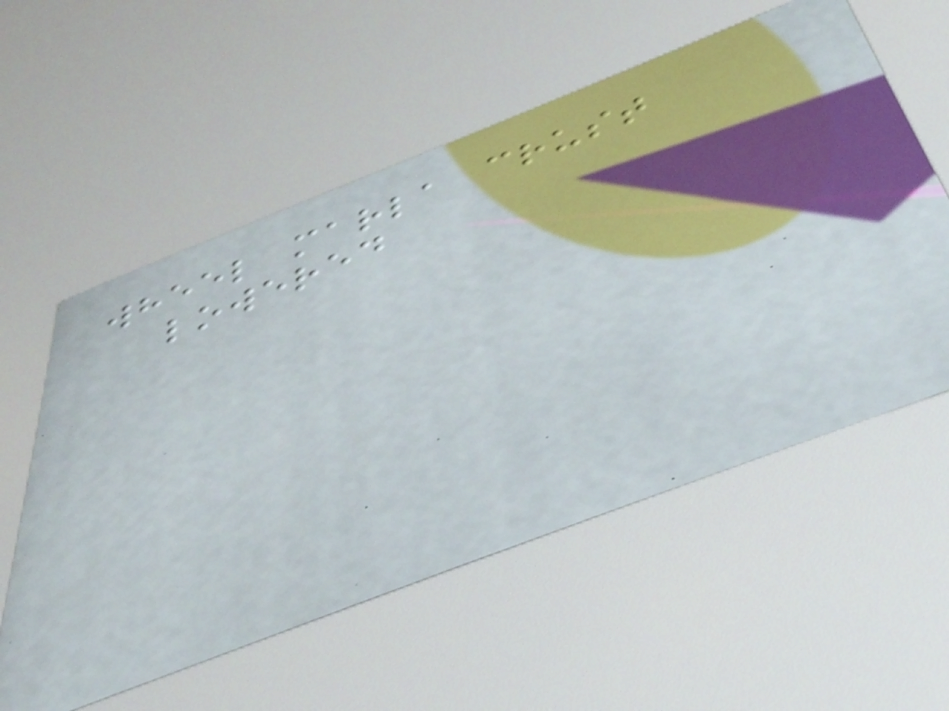wheel marla crust
lowered
